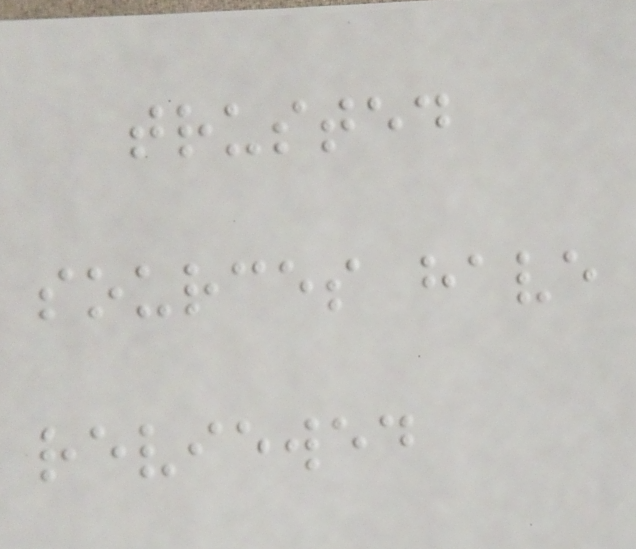trusted
sources have
reviewed
